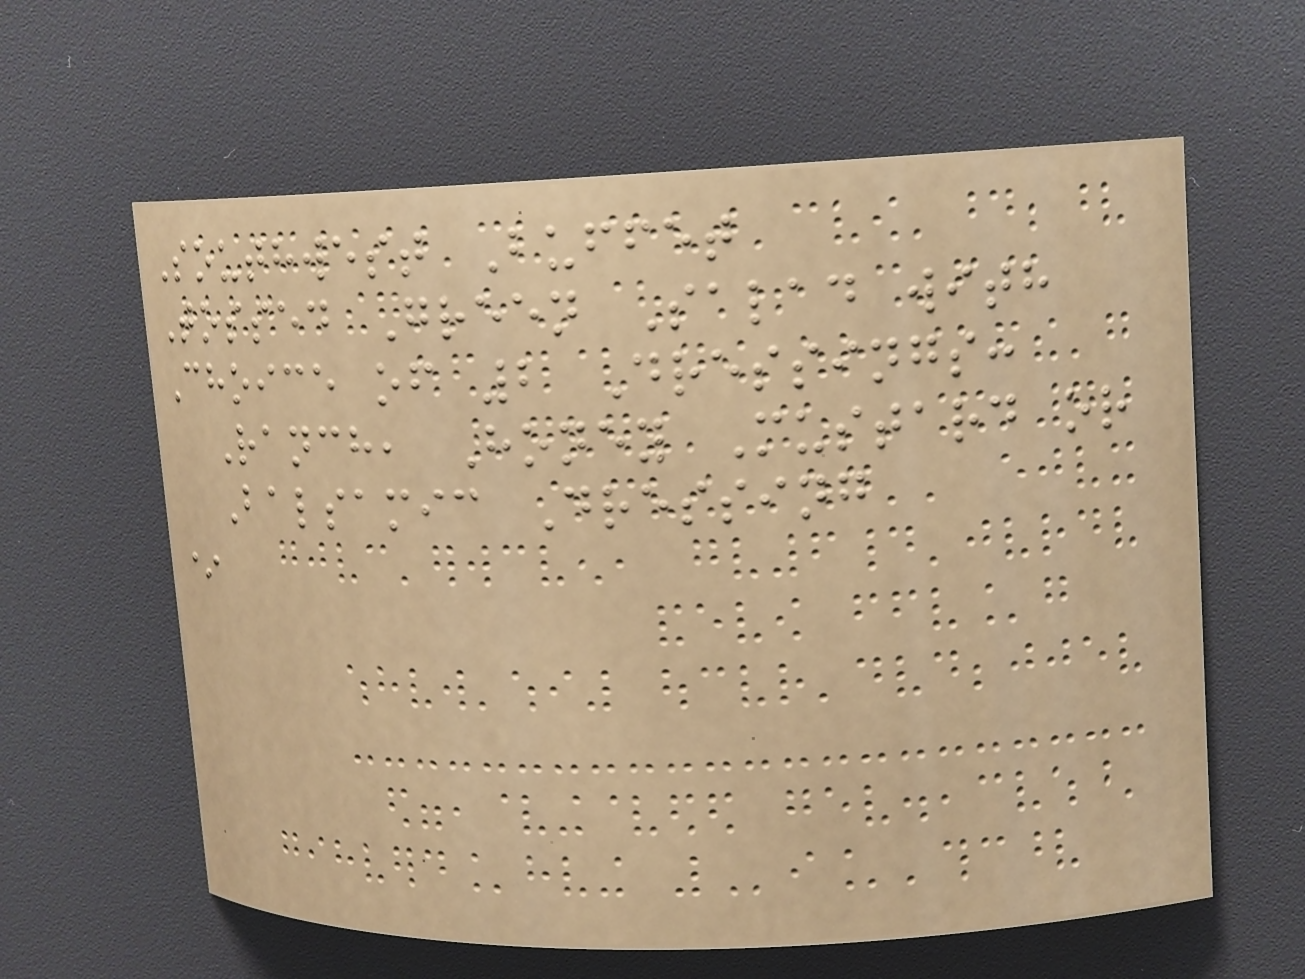Southwest Buffet
Tossed Green Salad with
Choice of 2 Dressings:
Ranch, Honey Mustard or
Balsamic Dressing
*
